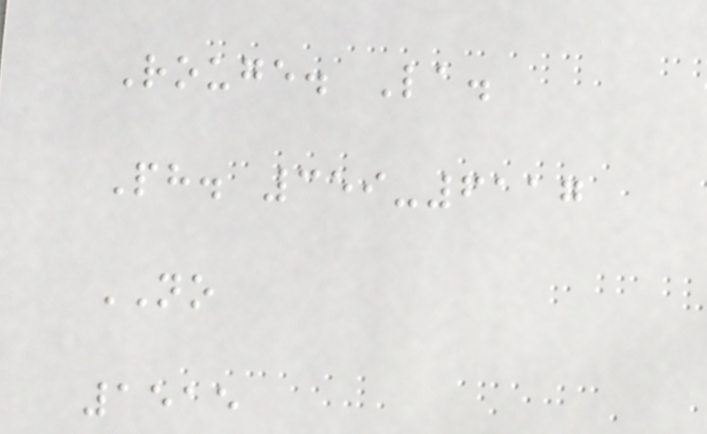Rouge. La.
Ph. 359-6117
NO
1515
